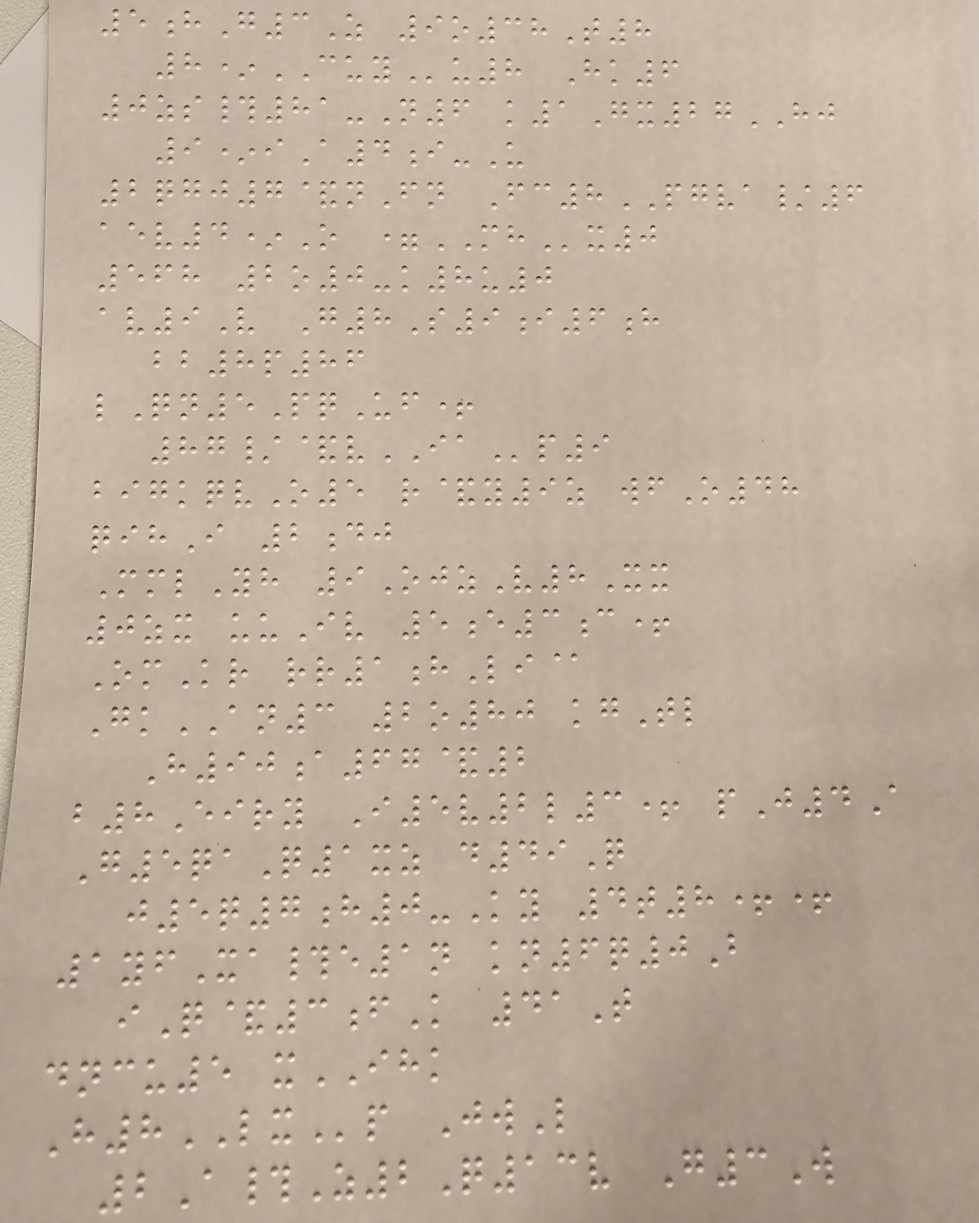5hG3Z 9o38T8
8*CUYu8 Hk6
0zs#81-N6 k1Gx27HJ
9*iA4i-U
2qgj7&nFn Fc8PGVA/6
aev4*O =MHx0
568 2o0-k8u0
av9V G8S9i6h
bb8p86
lQn5PqUf+
87/&vIAp9
bigkqvO5 r&y9z wfO48
qihI 2dj
MmlYh 9OjzV8Xx
0zx uuIv 5e3c+
OmKr rr1hLi@
GkAN3 2o80 kgTl
H90a67&2
b8Eiry I5v2l3+ pJ4A
G5qaQ1xz d49Q
j5q7h0-Ky 4t8++
1yfXa#e1n kn6q0B
iQ&3fK 41T
dncu5 xIHK
H8LXp JwL
2A#Z2Q13v G3W
